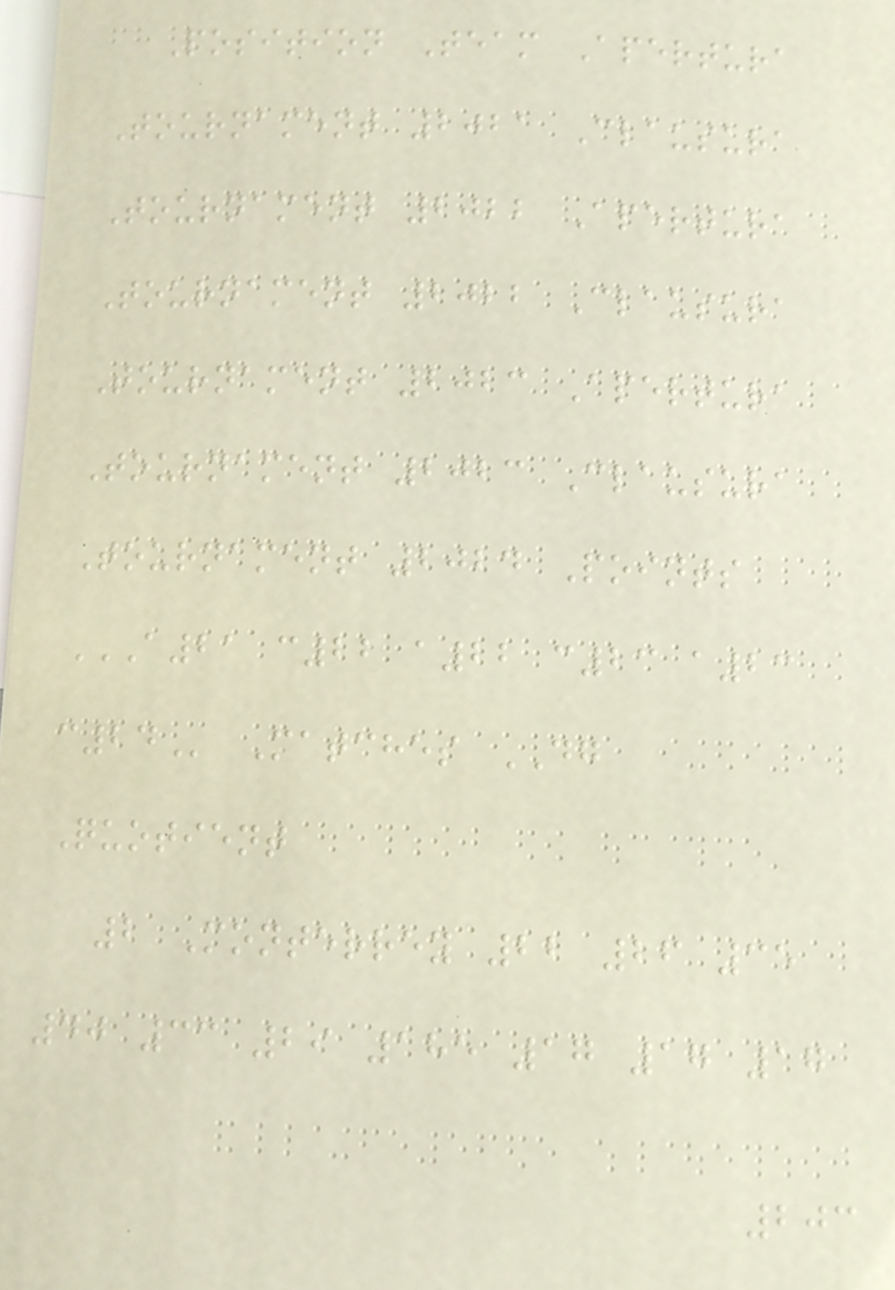Position Team Apertura
Tournament 2021 Clausura
Tournament 2022 Apertura
Tournament 2022 Clausura
Tournament 2023 Apertura
Tournament 2023 Clausura
Tournament 2024 Points
A21 C22 A22 C23 A23
C24 Matches DG
Quotient
2 Monterrey 22 26 35
40 33 29 185 17 17 17
203
